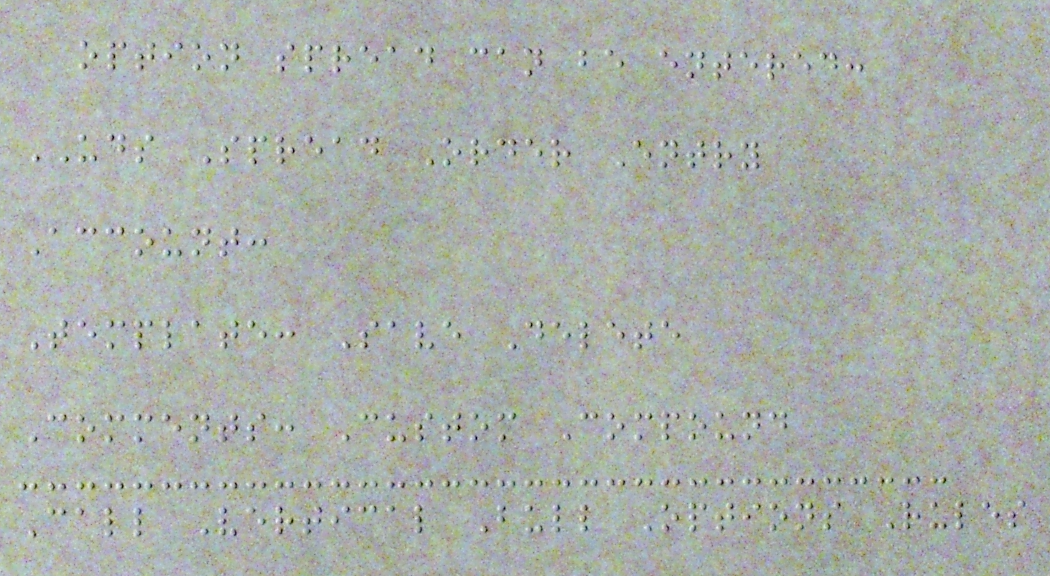option spread can be entered:
UDS Spread Order Entry
Account:
Template: Save Delete
Comments: Custom Compound
Call Vertical Bull Options Rules
